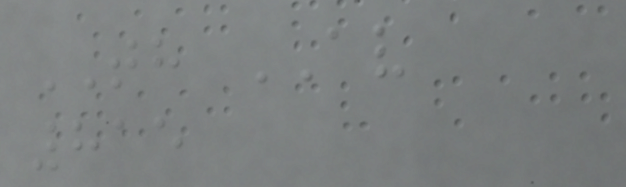TH AV
815
